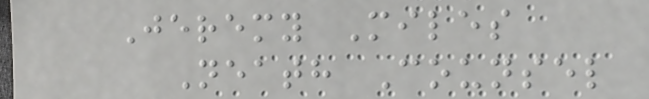Jeremy Miles
Neath Counsel
